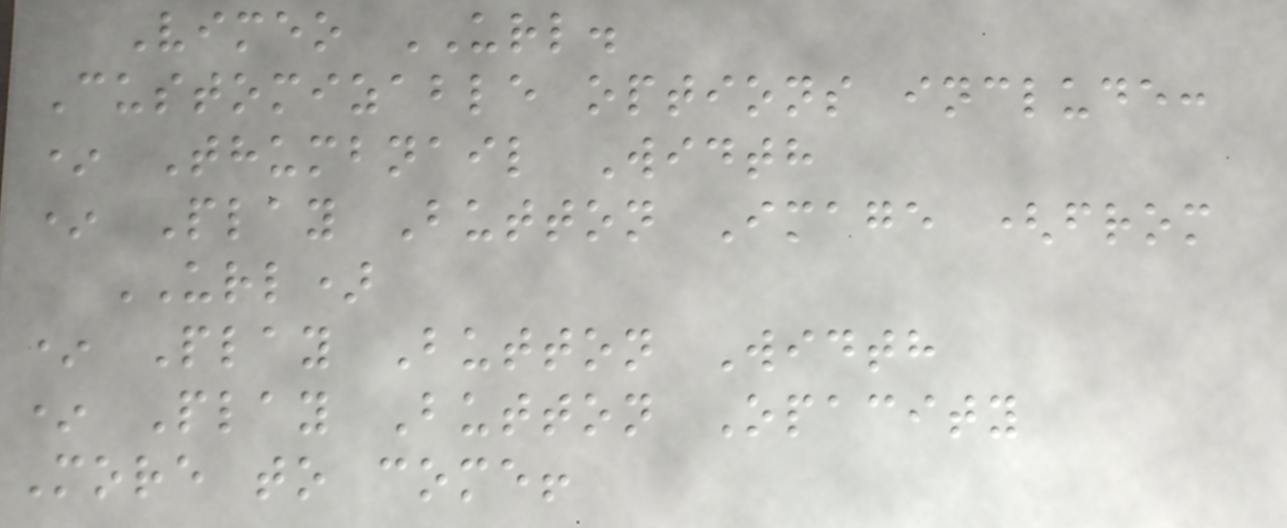Vimeo URL.
Customizable options include:
* Thumbnail Width
* Play Button Image (from
URL)
* Play Button Width
* Play Button Opacity
More to come!
